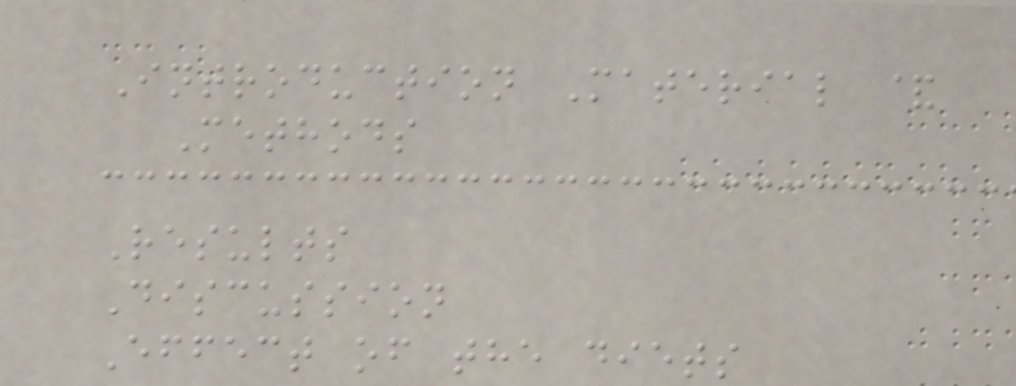Introduction Material &
Methods
Results
Discussion
Effect of the diets
